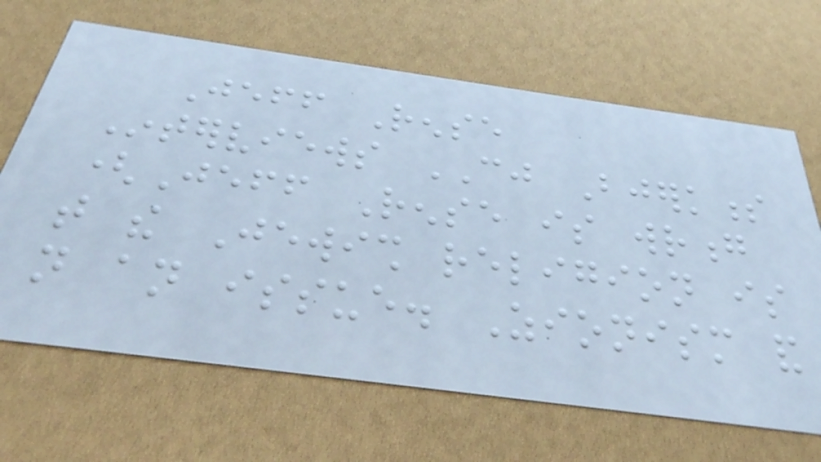Jeff Rense
Interviews CJ Bjerkness
(Jeff Rense is wrong
that the Jewish religion is
not an issue. Zionism and
